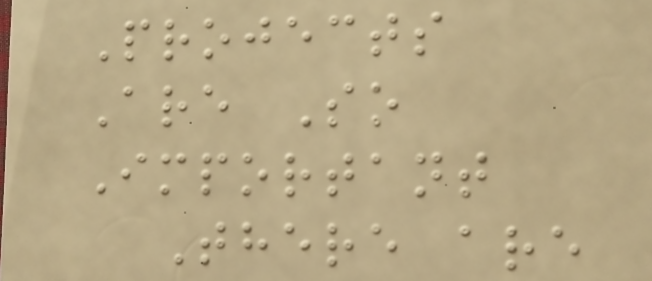Projects
Are So
Important
There are
